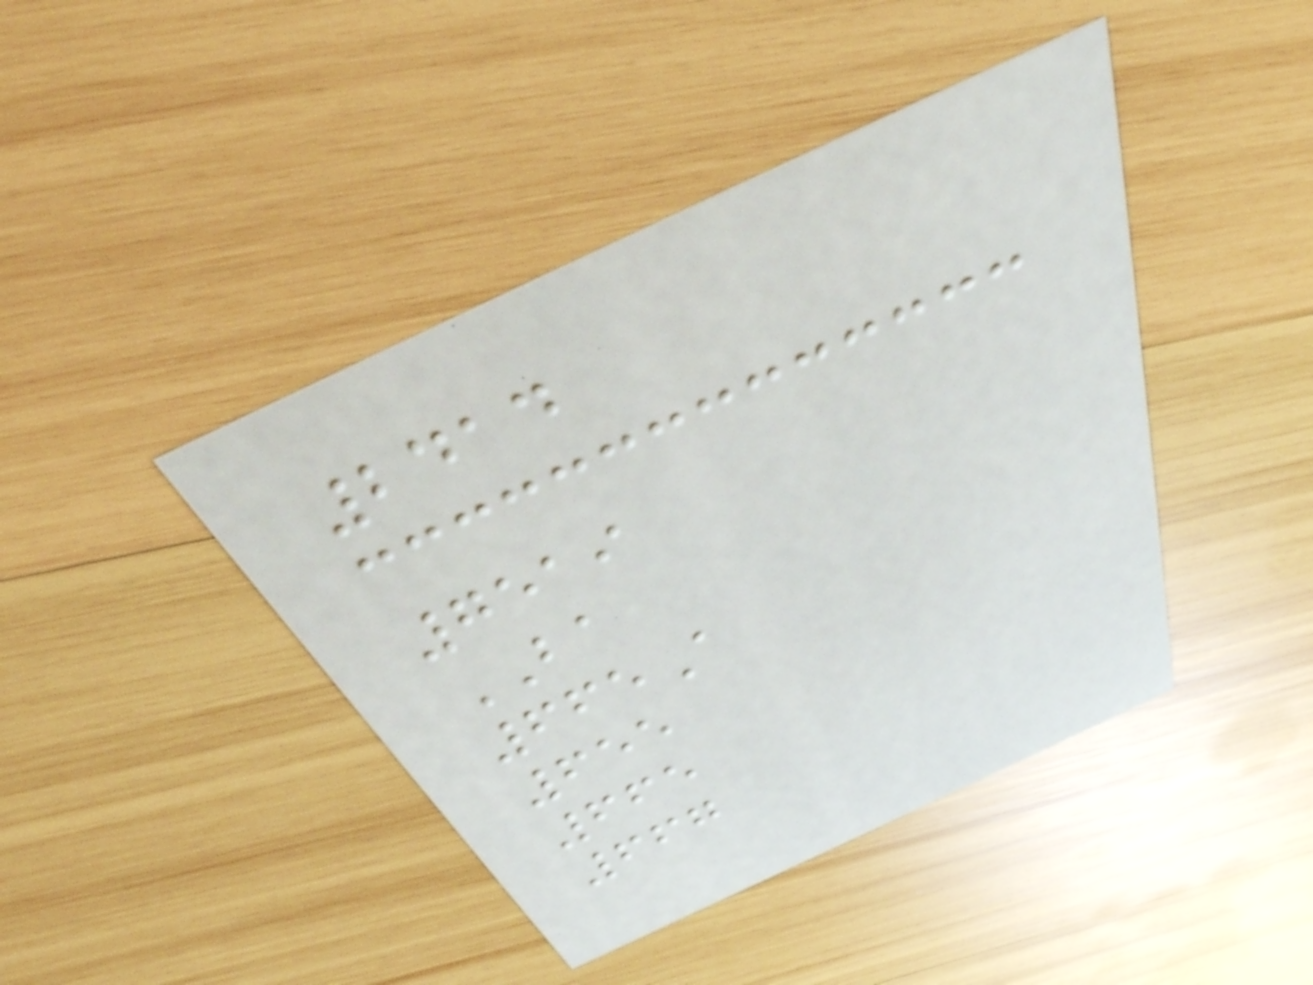2414
7519
BA
665A
655
665
667
